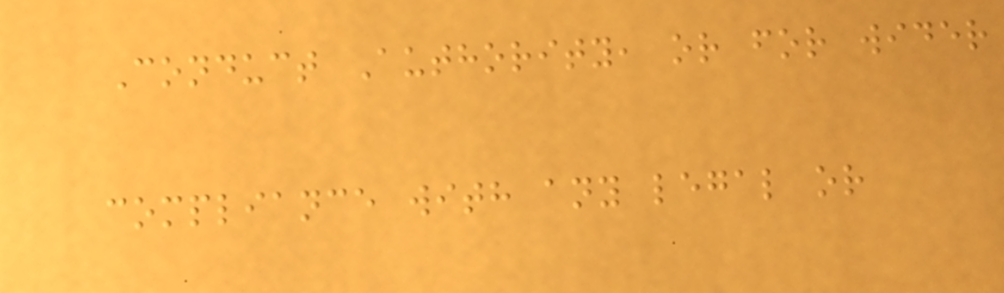Conduct Authority, or for wider
compliance with any legal or
